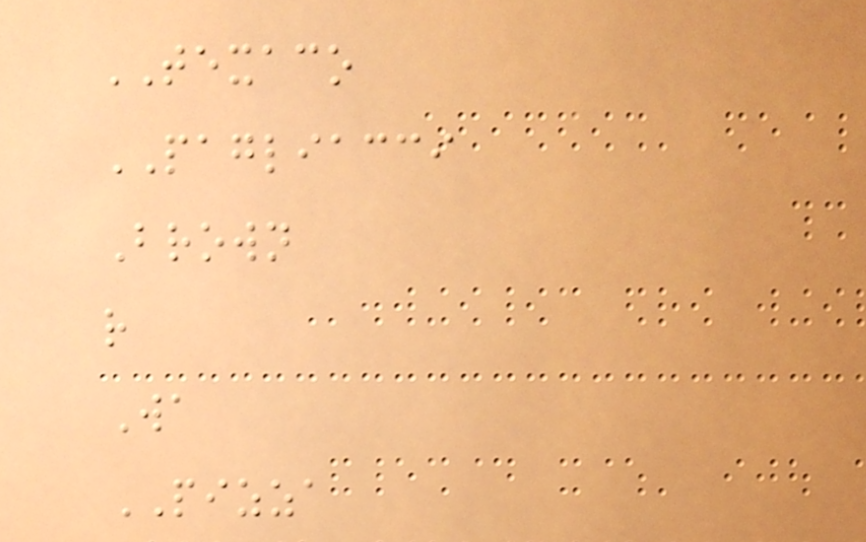TEXACO
PAGLIACCI
Brown
r
Wa
PIZZA
